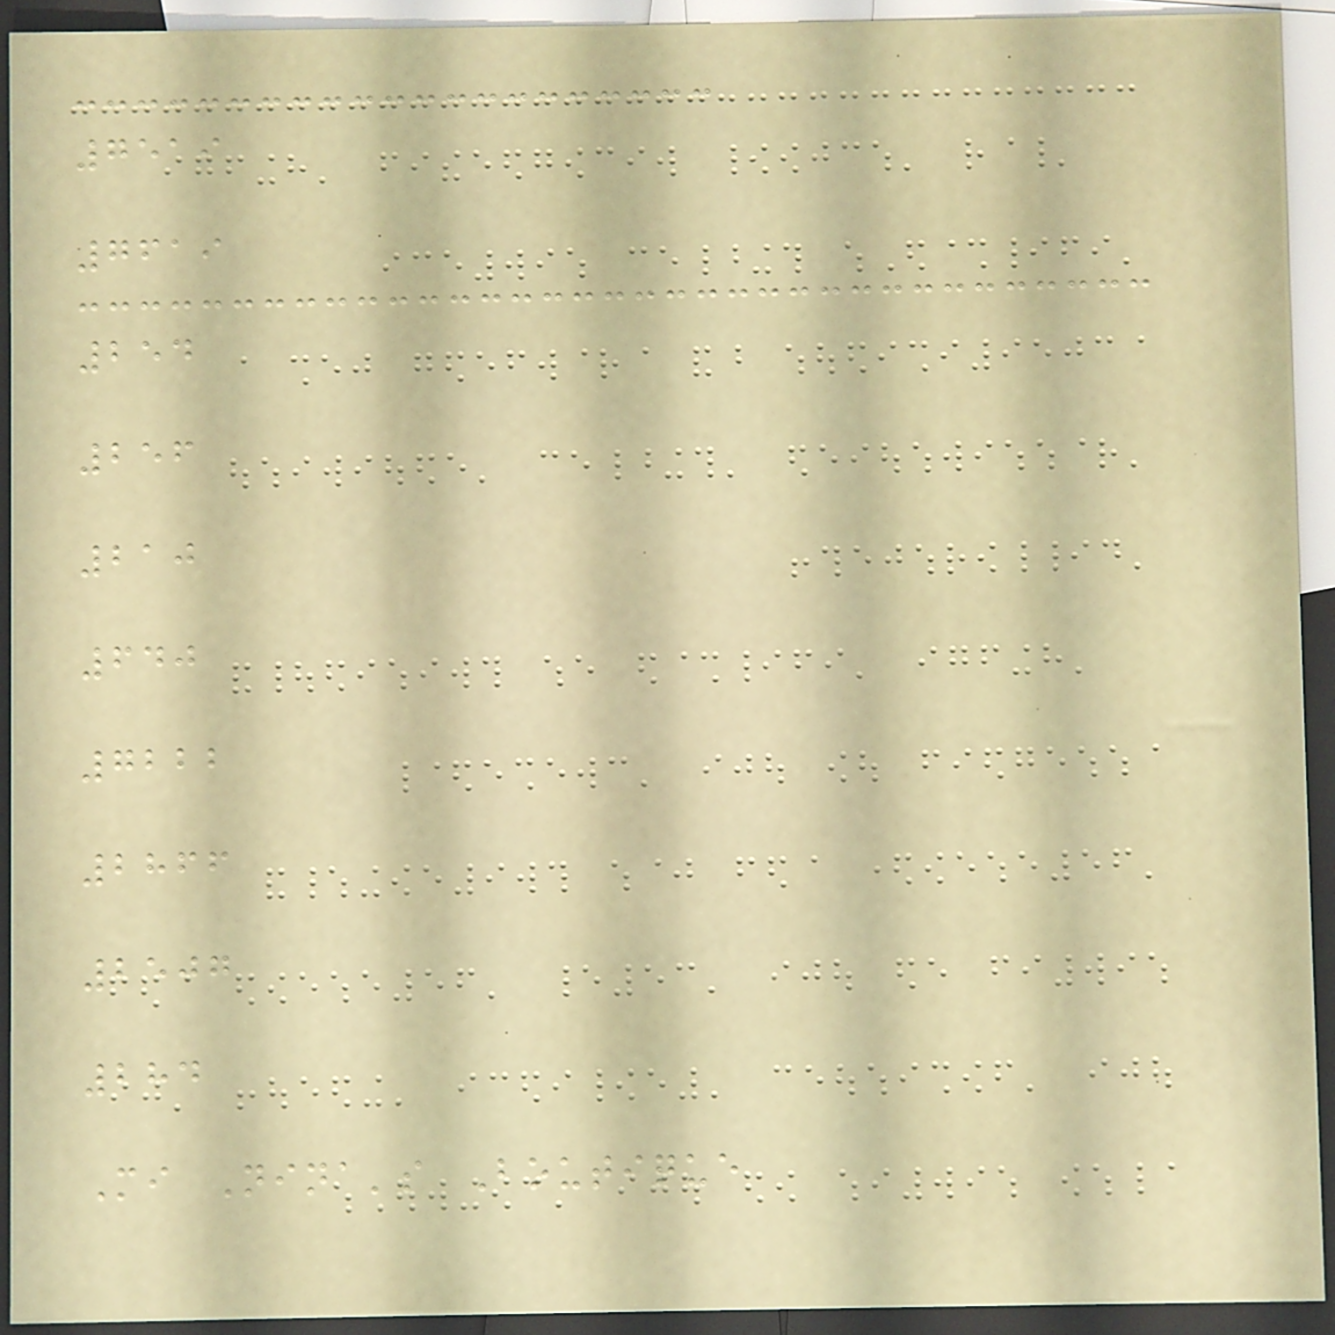7519
7619
254
256
210
640
7222
2866
2507
284
Mi Nina's Boutique
